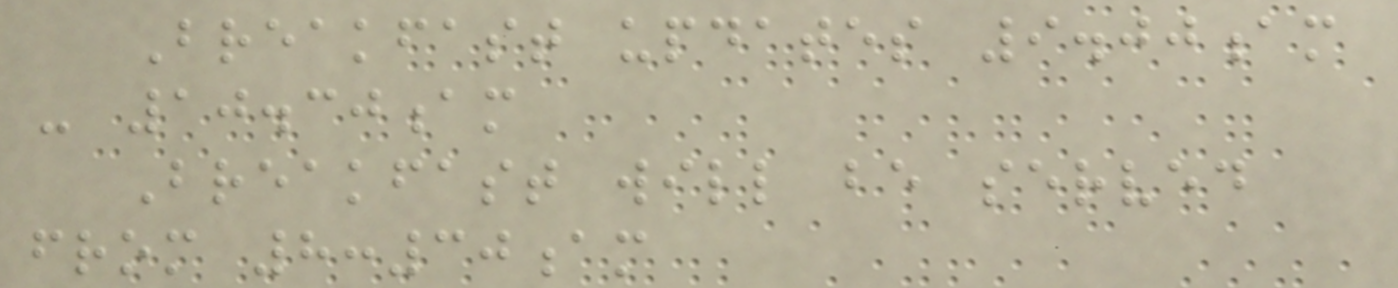Breakfast updates 9.00am
- 10.30am
Breakfast will be served
from 8:30am
